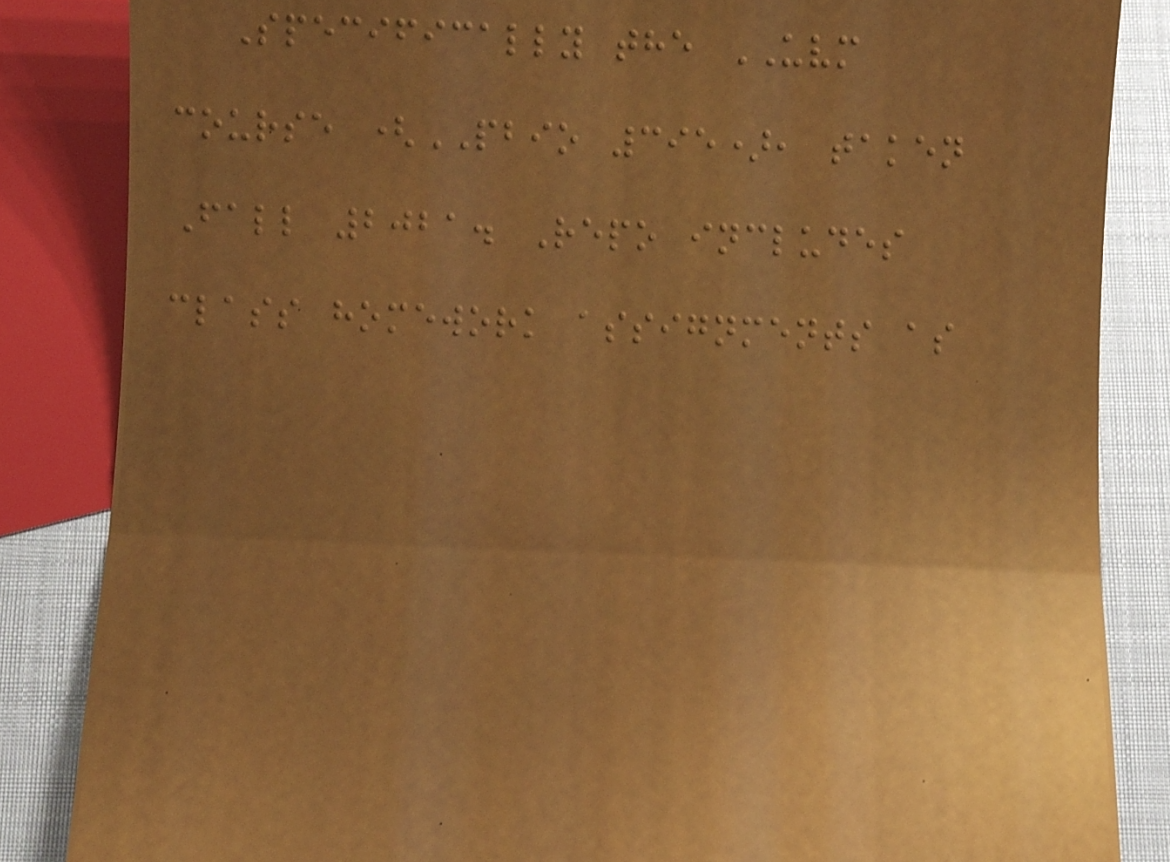Specifically the UVM
course (PBIO 395), taken
Fall 2021. Repo includes
class homework assignments as
